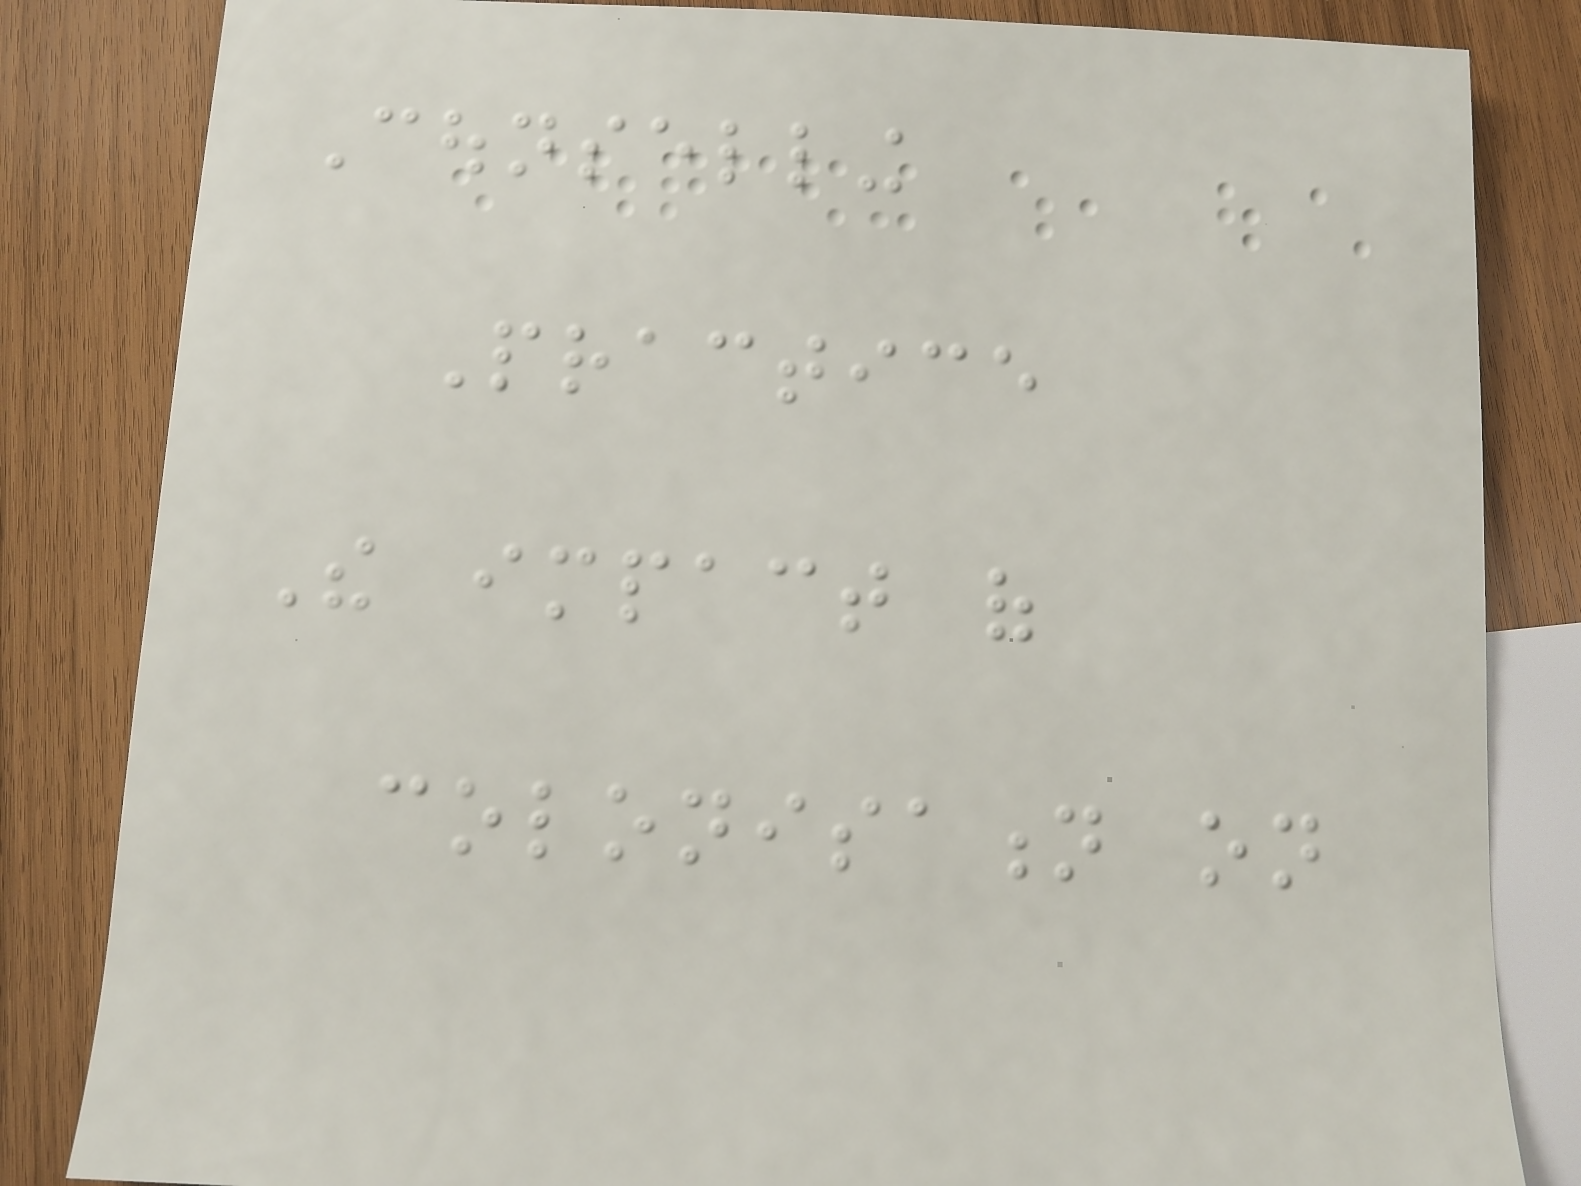Counselling
Practice
The impact of
colonisation on
